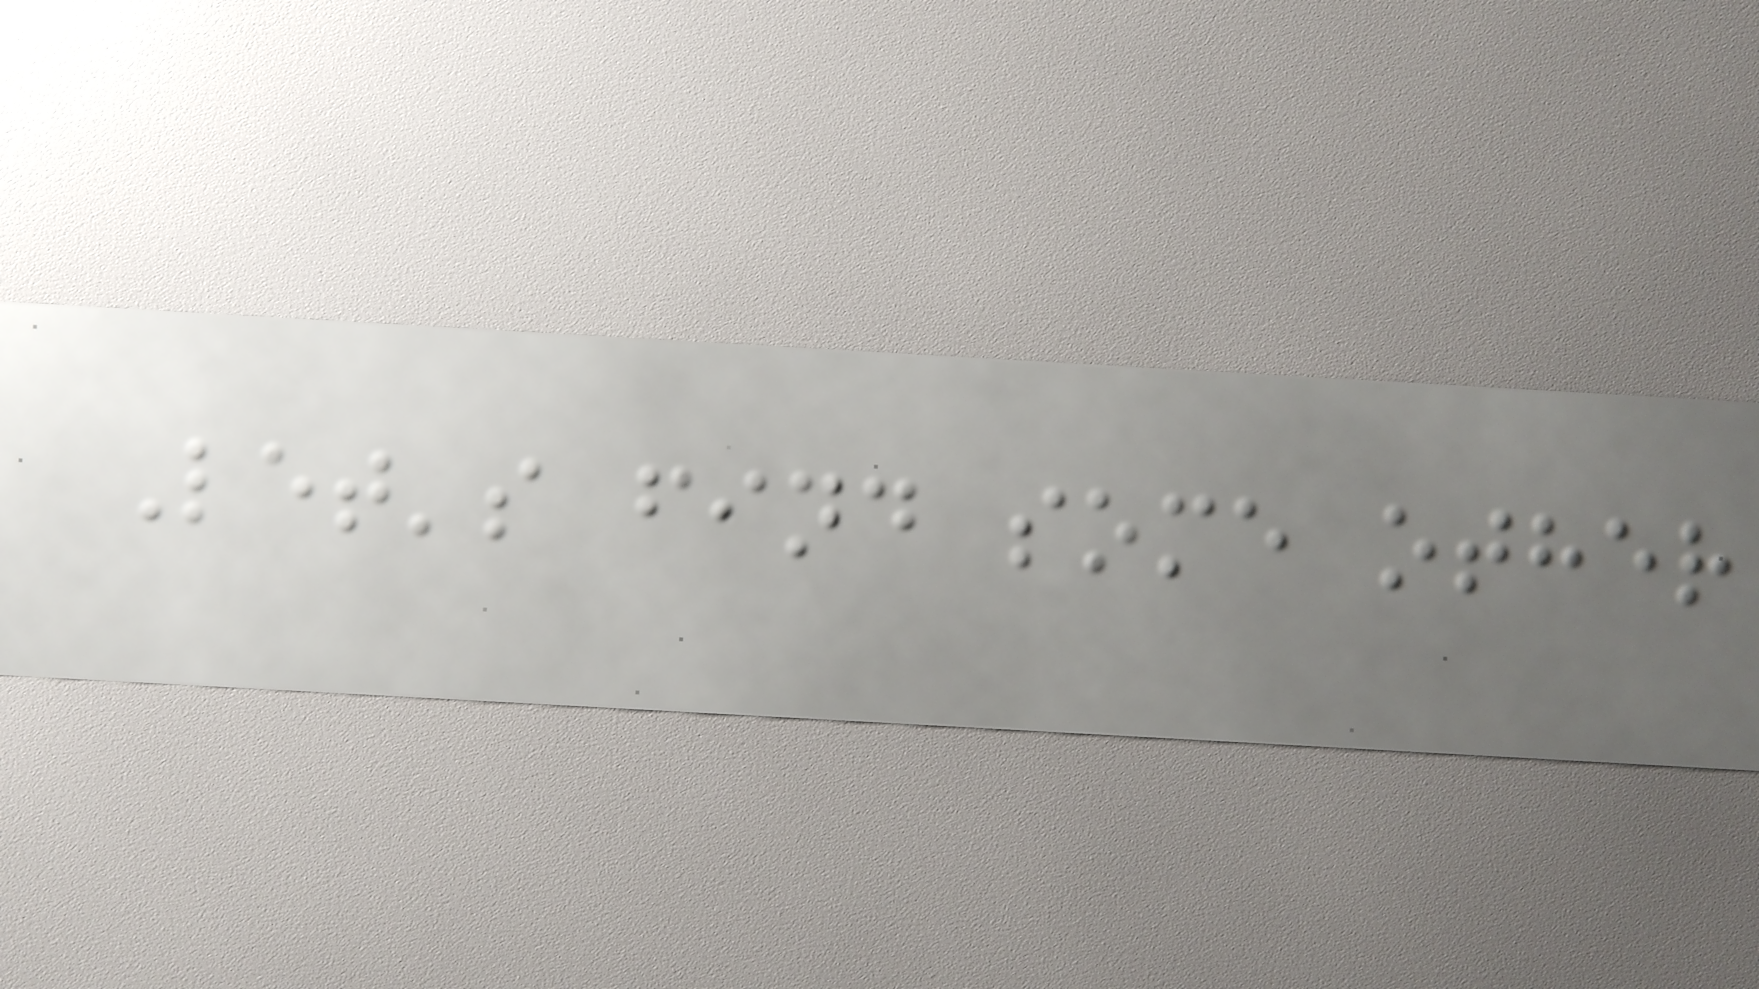Let's find some other
